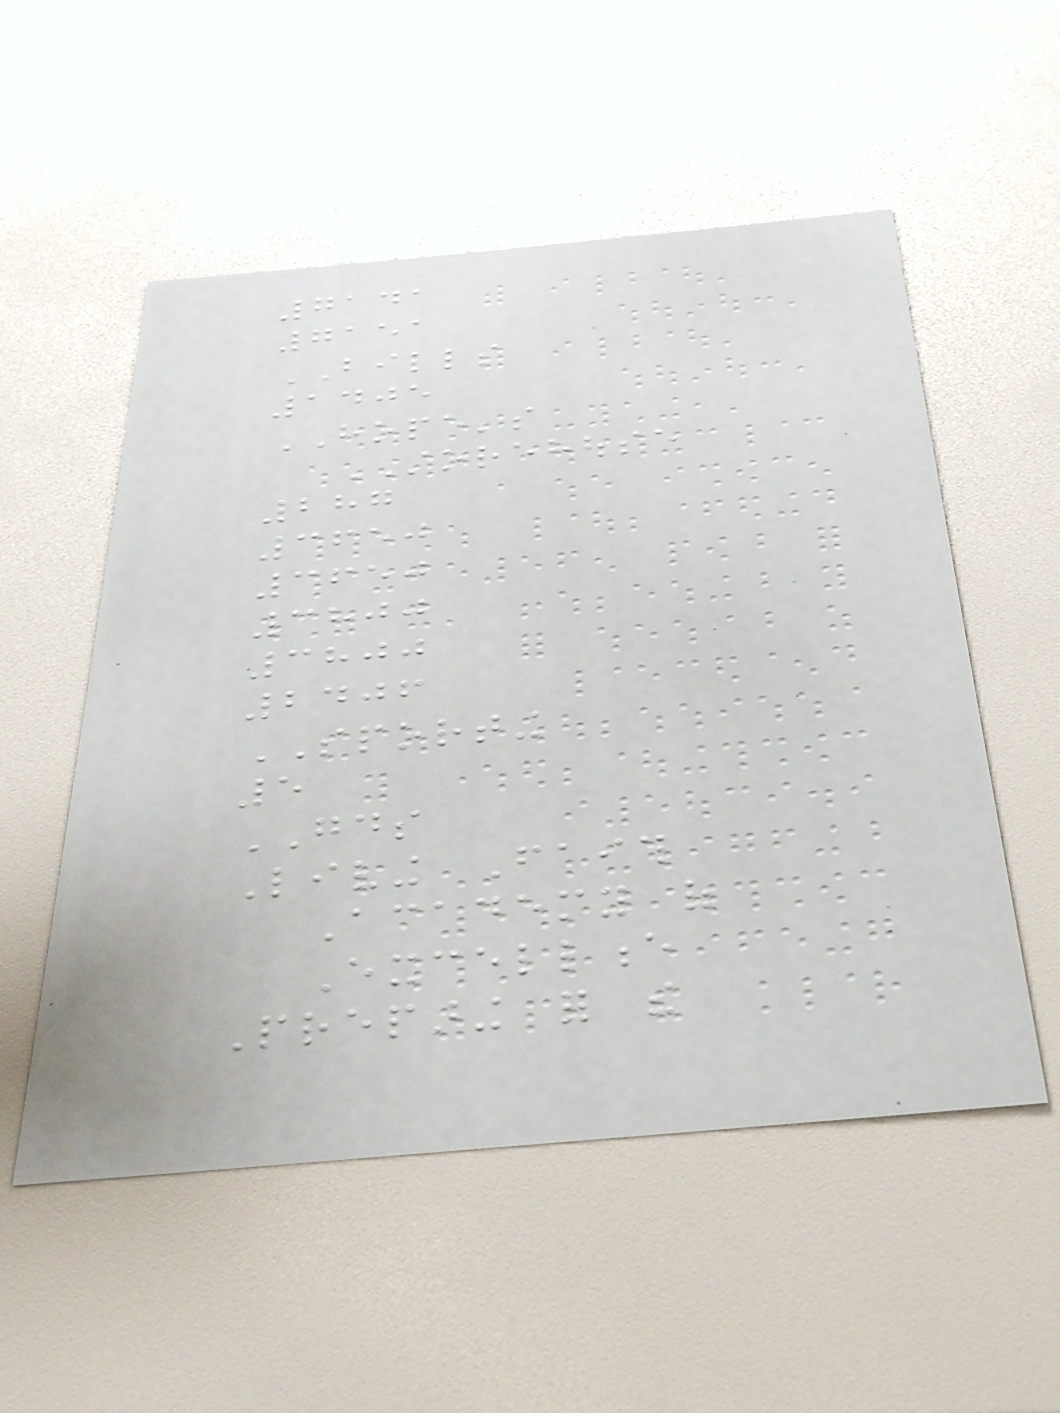7141
7151
BILLS
1405
HOPE's
STOREHOUSE
287
3650
3650
3800
3800
2406
SPORTING
5
GOODS
Living Faith
Academy of
Excellence
Preparing for the
